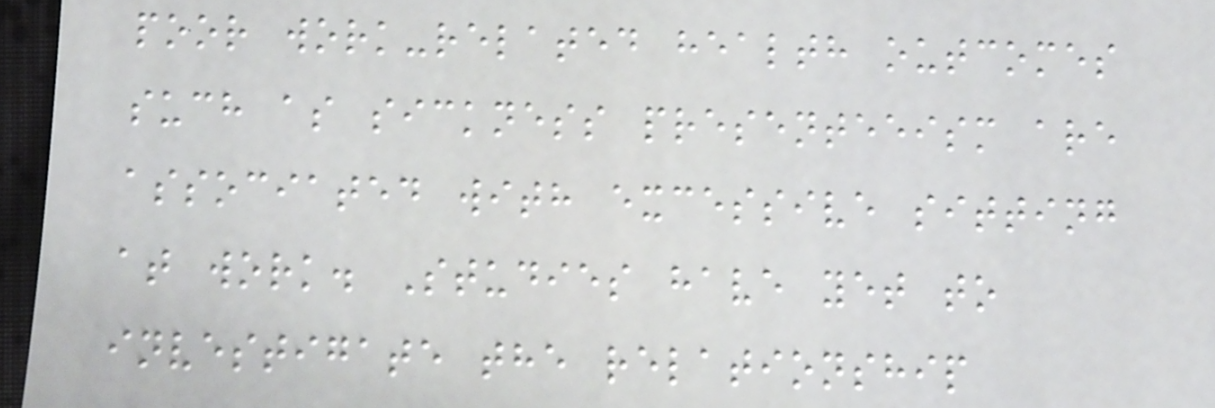poor work-related health outcomes
such as sickness presenteeism are
associated with excessive sitting
at work. Studies have yet to
investigate the relationship
